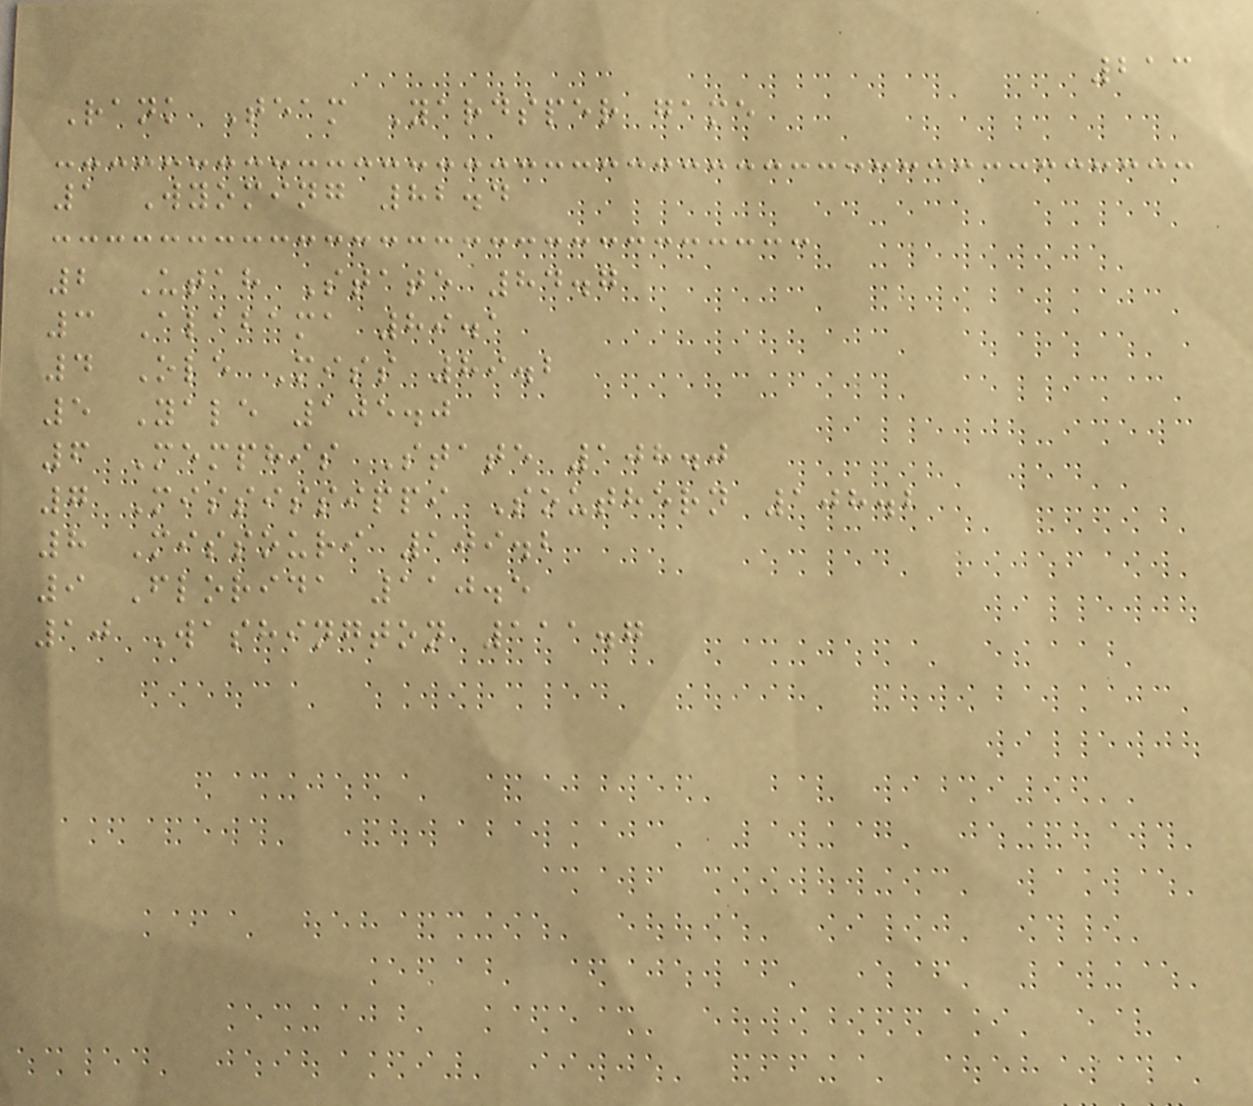213
Rank Team Yardsper game
1 Wyoming 82.4
2 Utah State 84.7
3 Alabama 89.1
4 Ole Miss 89.2
5 Yale 105.0
6 Memphis State 108.0
7 Mississippi Southern 108.2
8 Missouri 109.2
9 Florida 110.5
10 Washington 111.7
